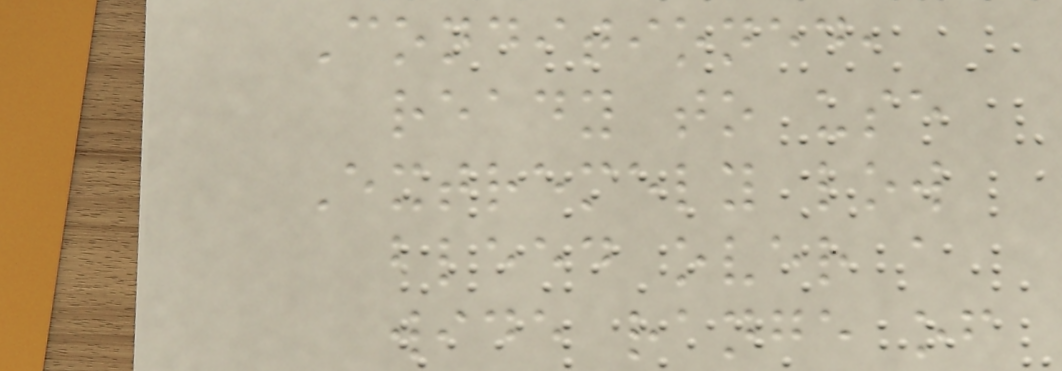Conditioned,
ready to use
Extremely low
bleed over a
wide range of
